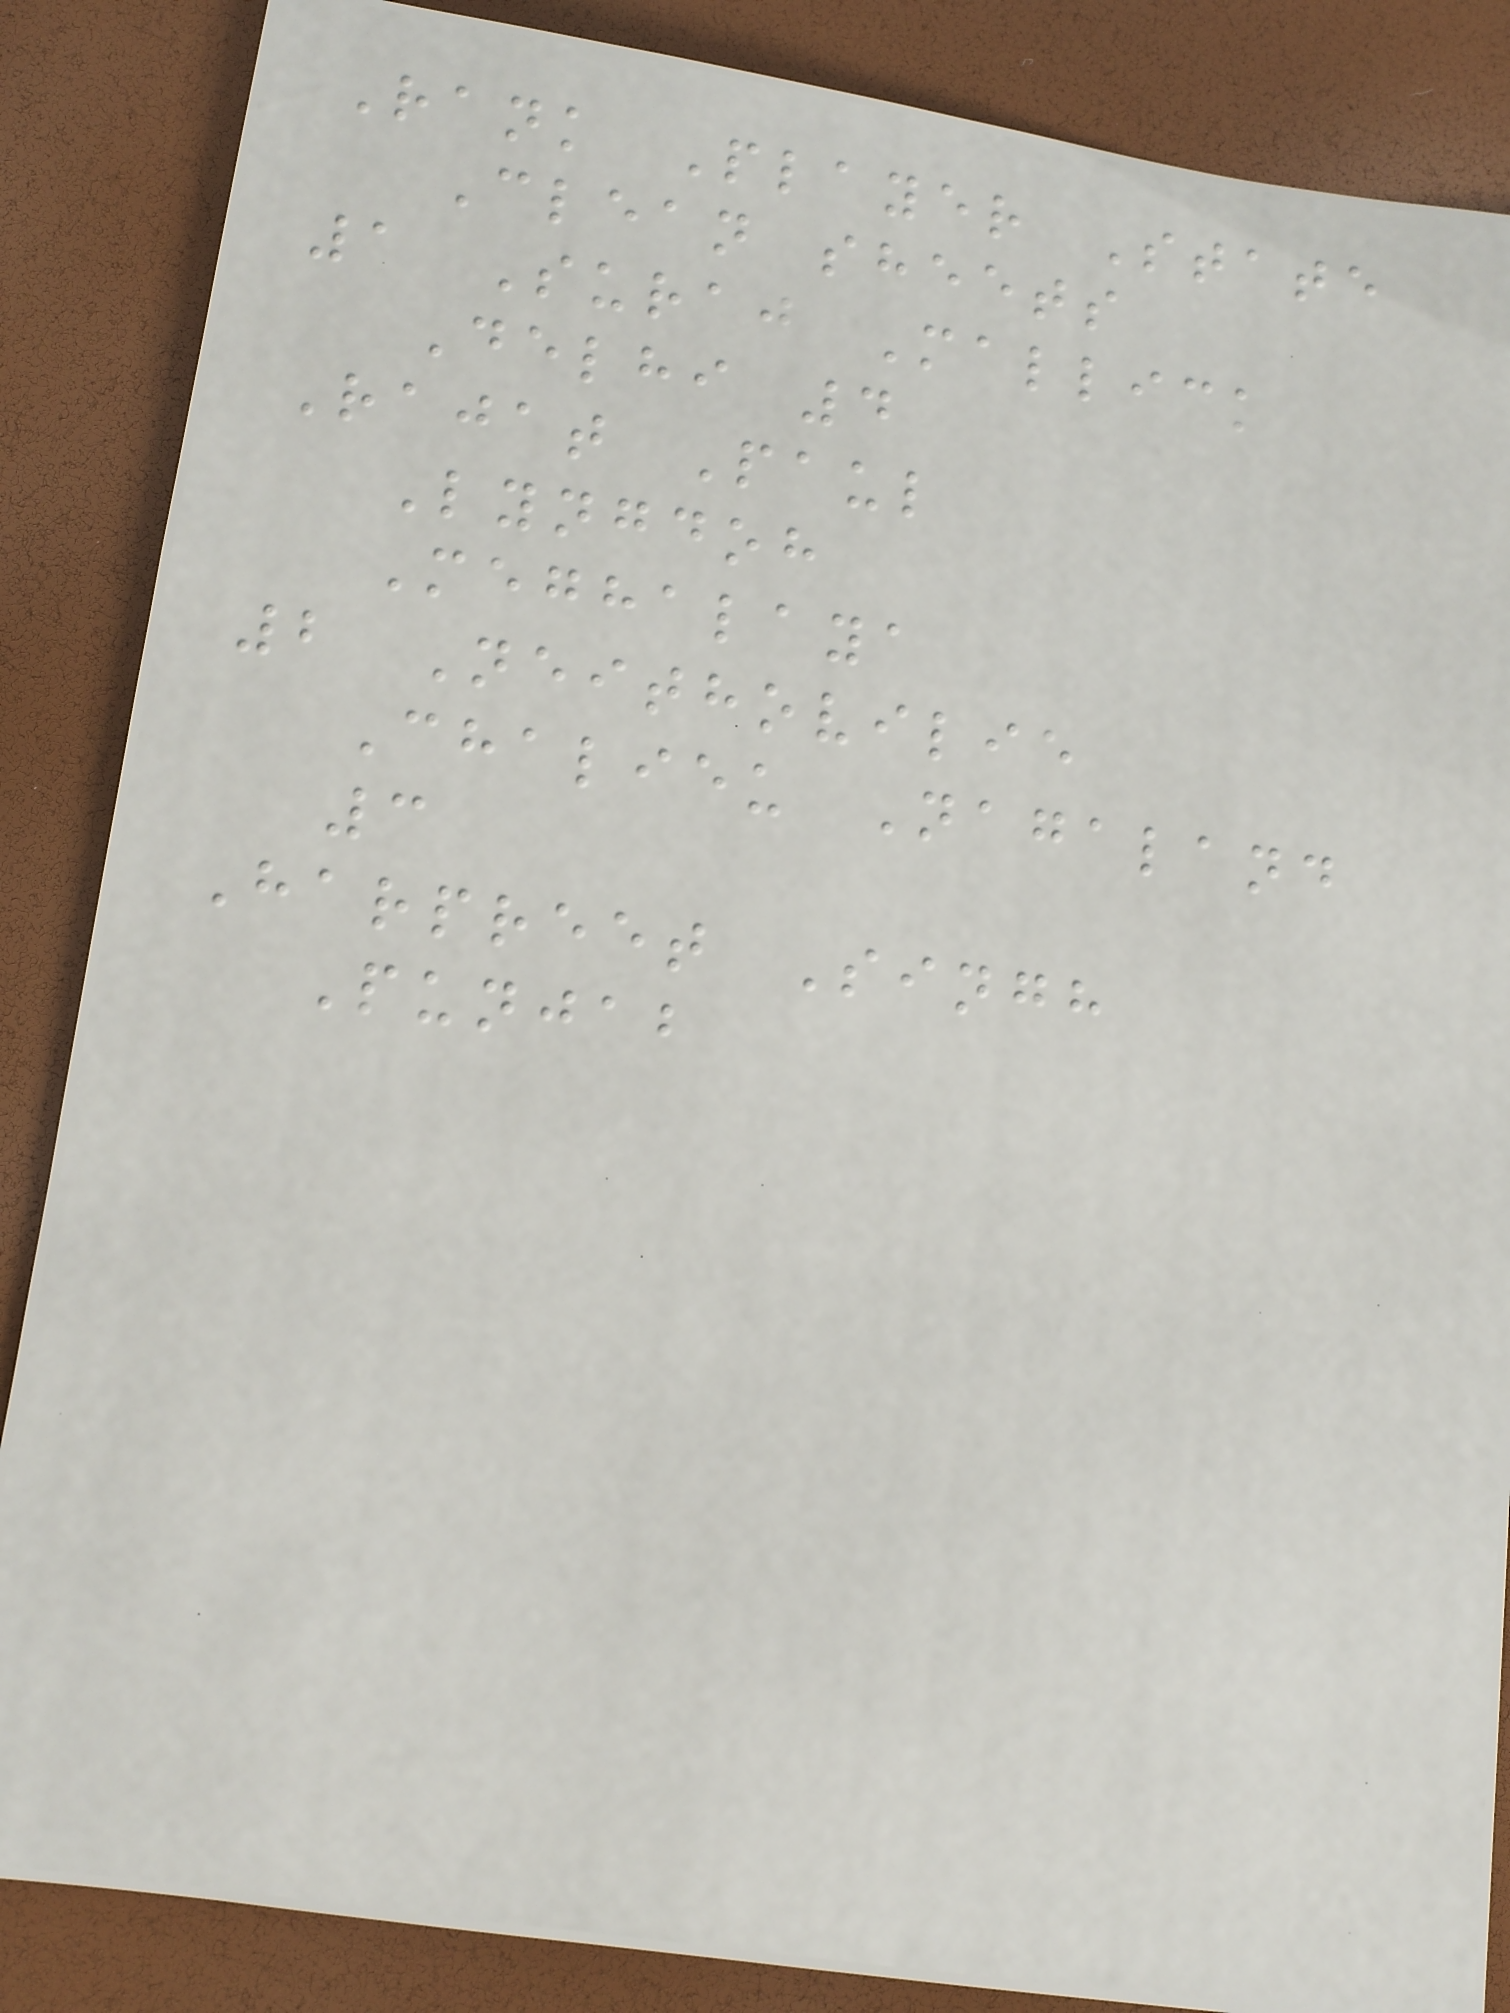Rank Player State
Clean sheets
1 Suraj Mallick
Delhi 4
Rajat Paul
Lyngdoh
Meghalaya
2 Neithovilie
Chalieu Nagaland
3
Harpreet Singh
Punjab
